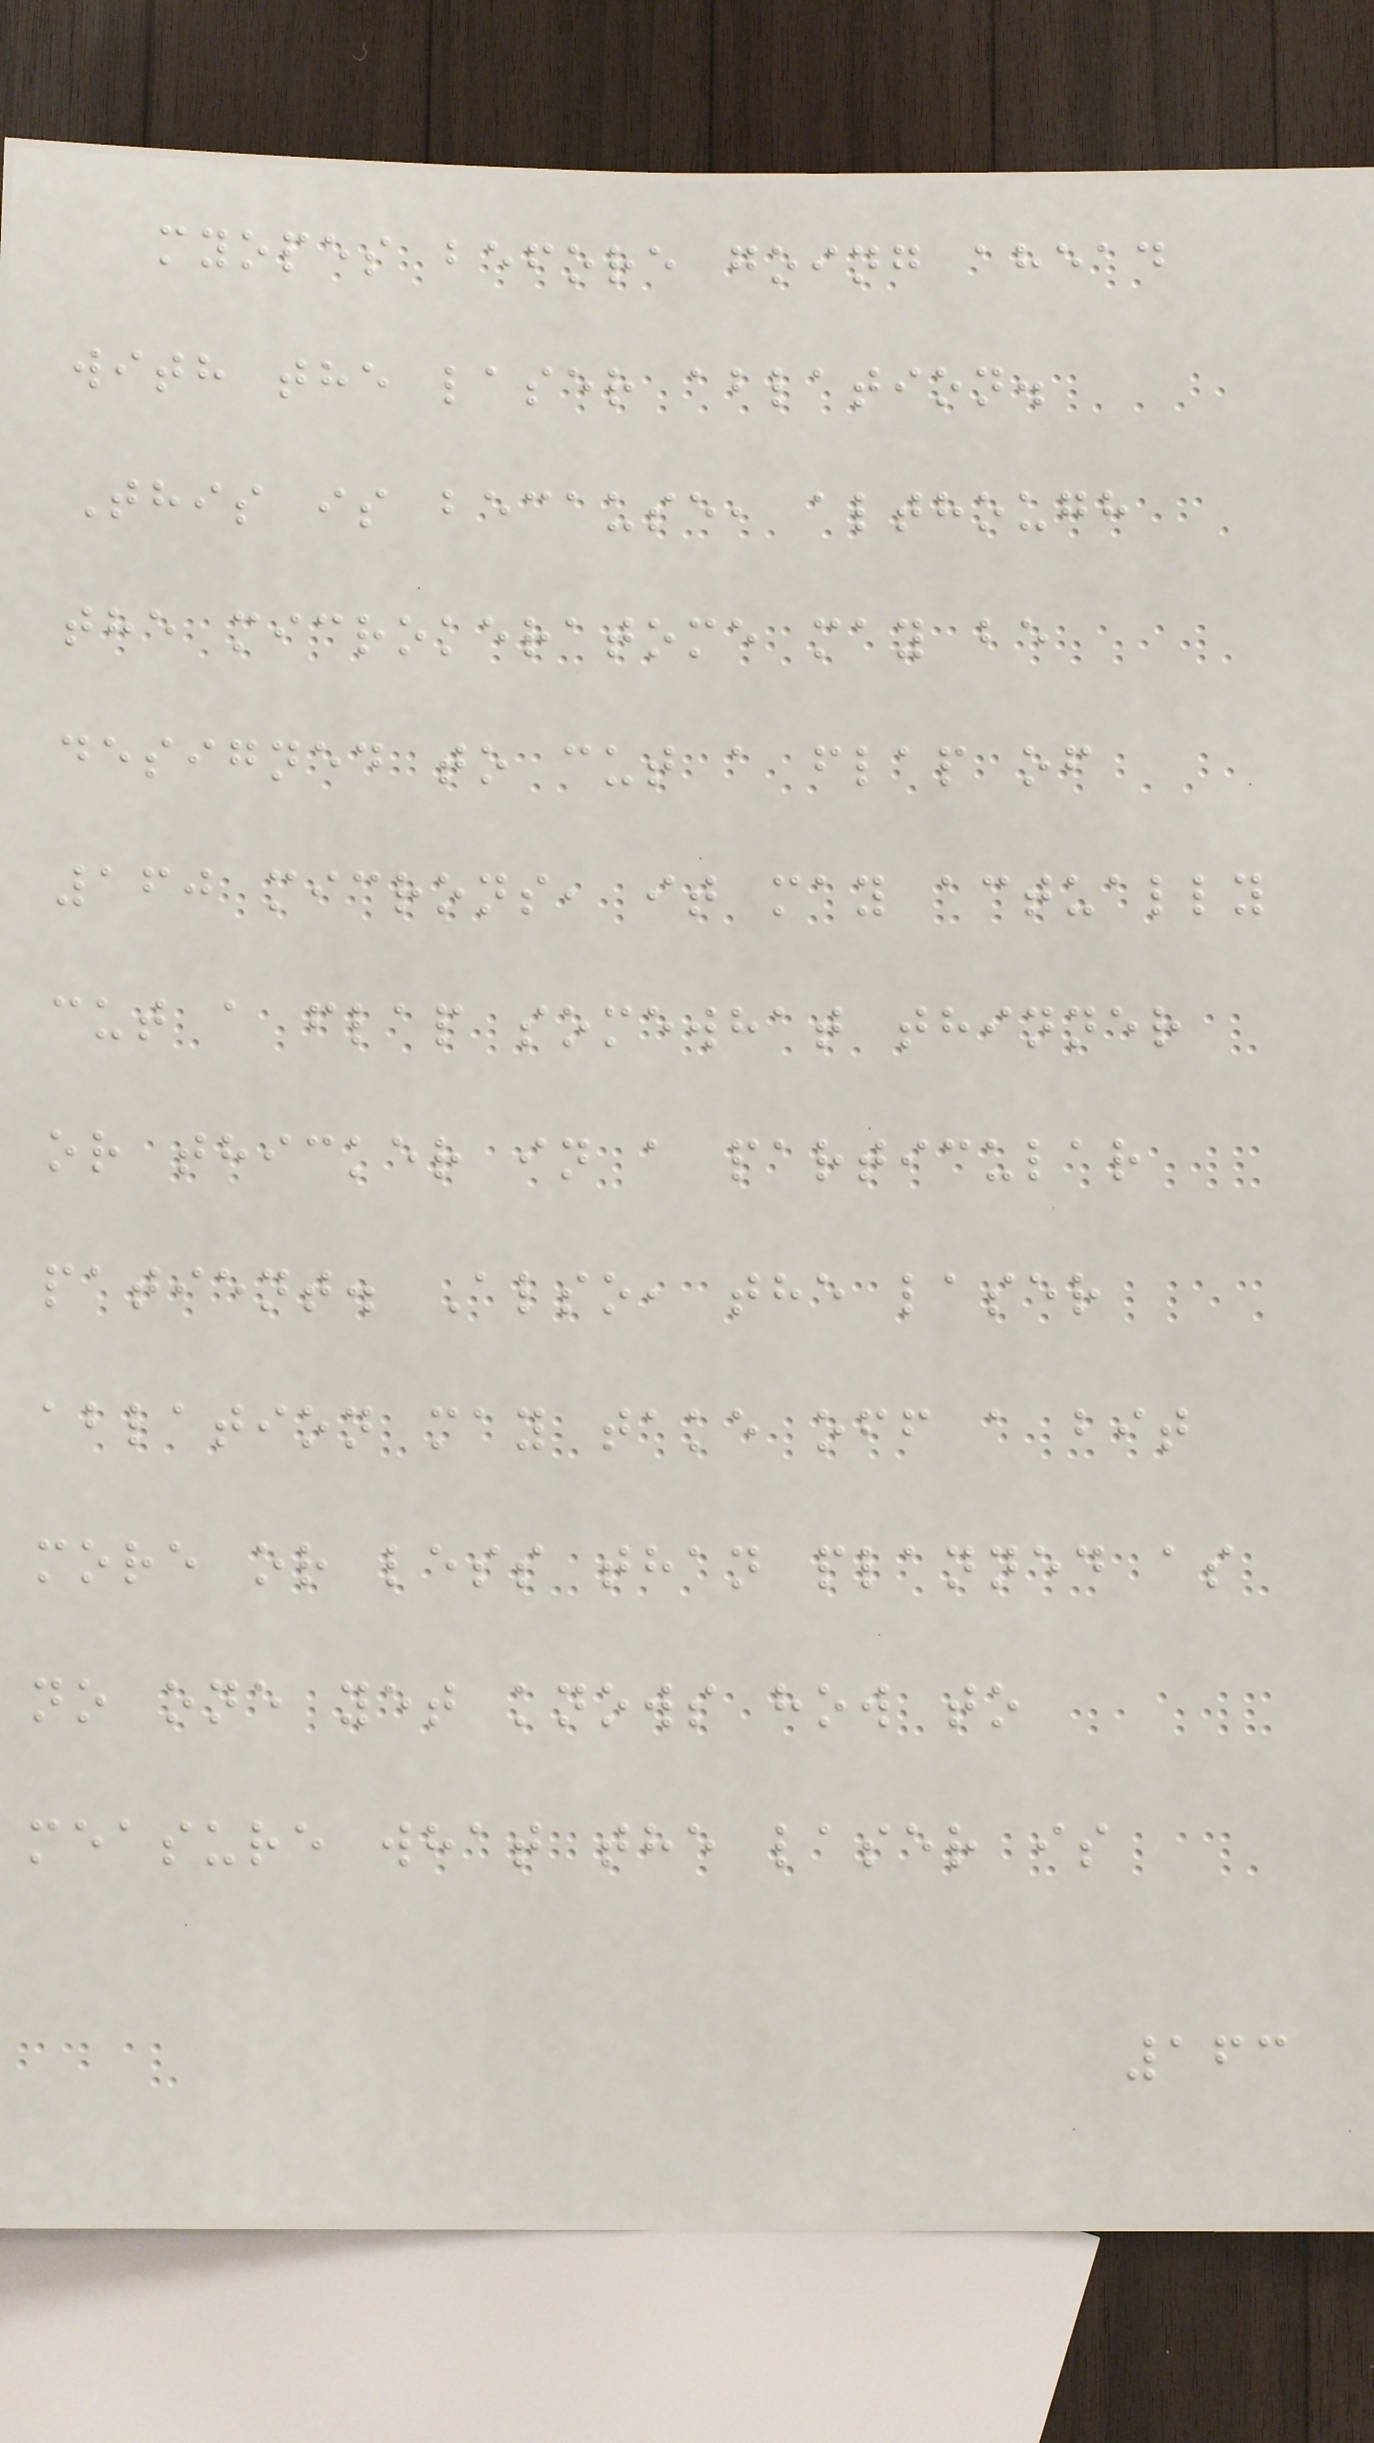myopes before going ahead
with the laser ablation.
This is because, although
the microkeratome may be
designed to cut a flap of
160 microns, it may actually
cut a flap somewhat thinner
or thicker in a particular
patient. Also, the laser
ablation may take off a bit
more or less than planned as
no one yet knows how to
measure what the laser is
163
